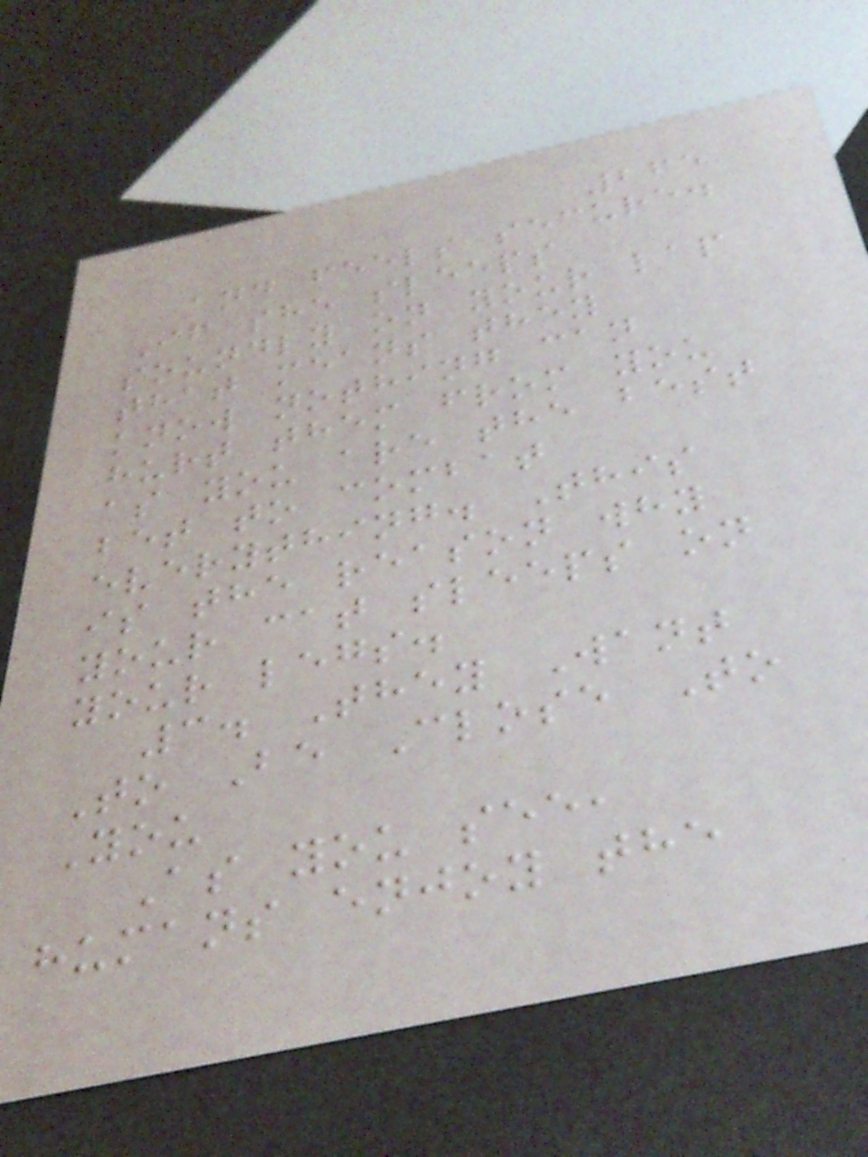265
and feels secure.
If she sleeps
soundly on your lap
that means they
know nothing can
hurt them from you
as you are the best
bet to combat
everything. This
is the reason why
your cat sleeps on
your legs.
3. They Want
To Be Close To
You
As you see,
humans enjoy the
